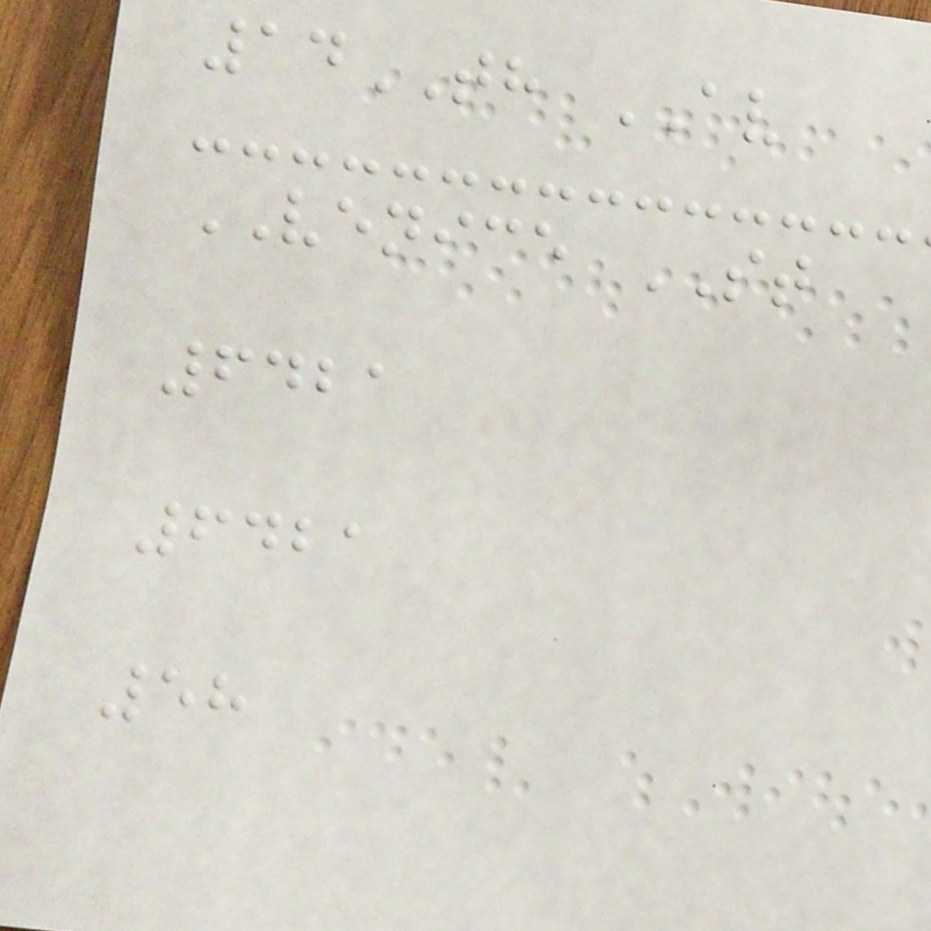14TH AV
VENICE ST
6421
6421
58
